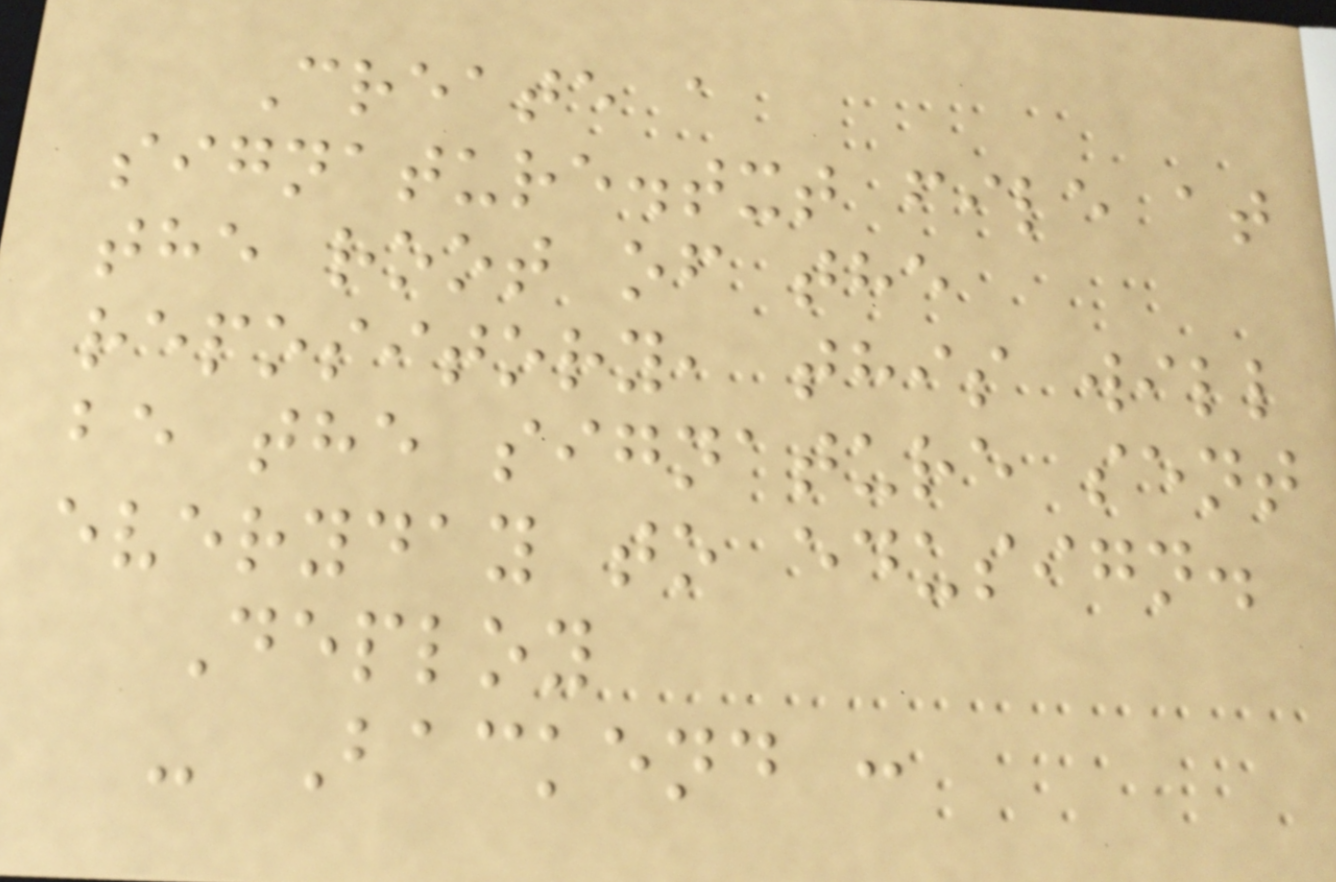Create a
signature.txt file at
the root of the
repository, this will
be the signature sent
everyday to edusign.
Deploy
- Backend :
